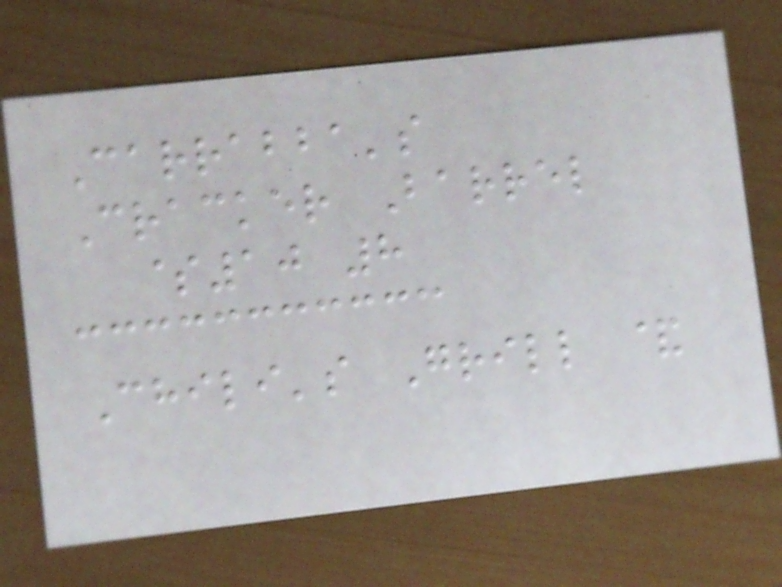Carrabba's
Cracker Barrel
$10 8
Chili's Grill &
